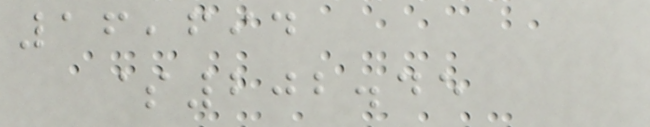16,694
$202.45
